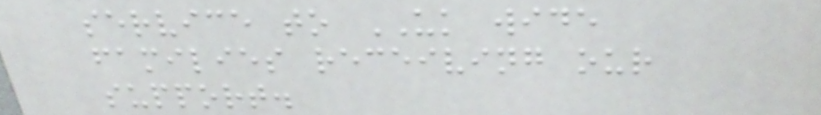service to UK wide
families receiving our
support.
